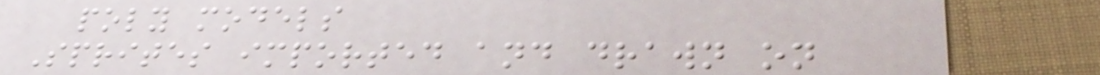poly models
Sprites imported and drawn on
